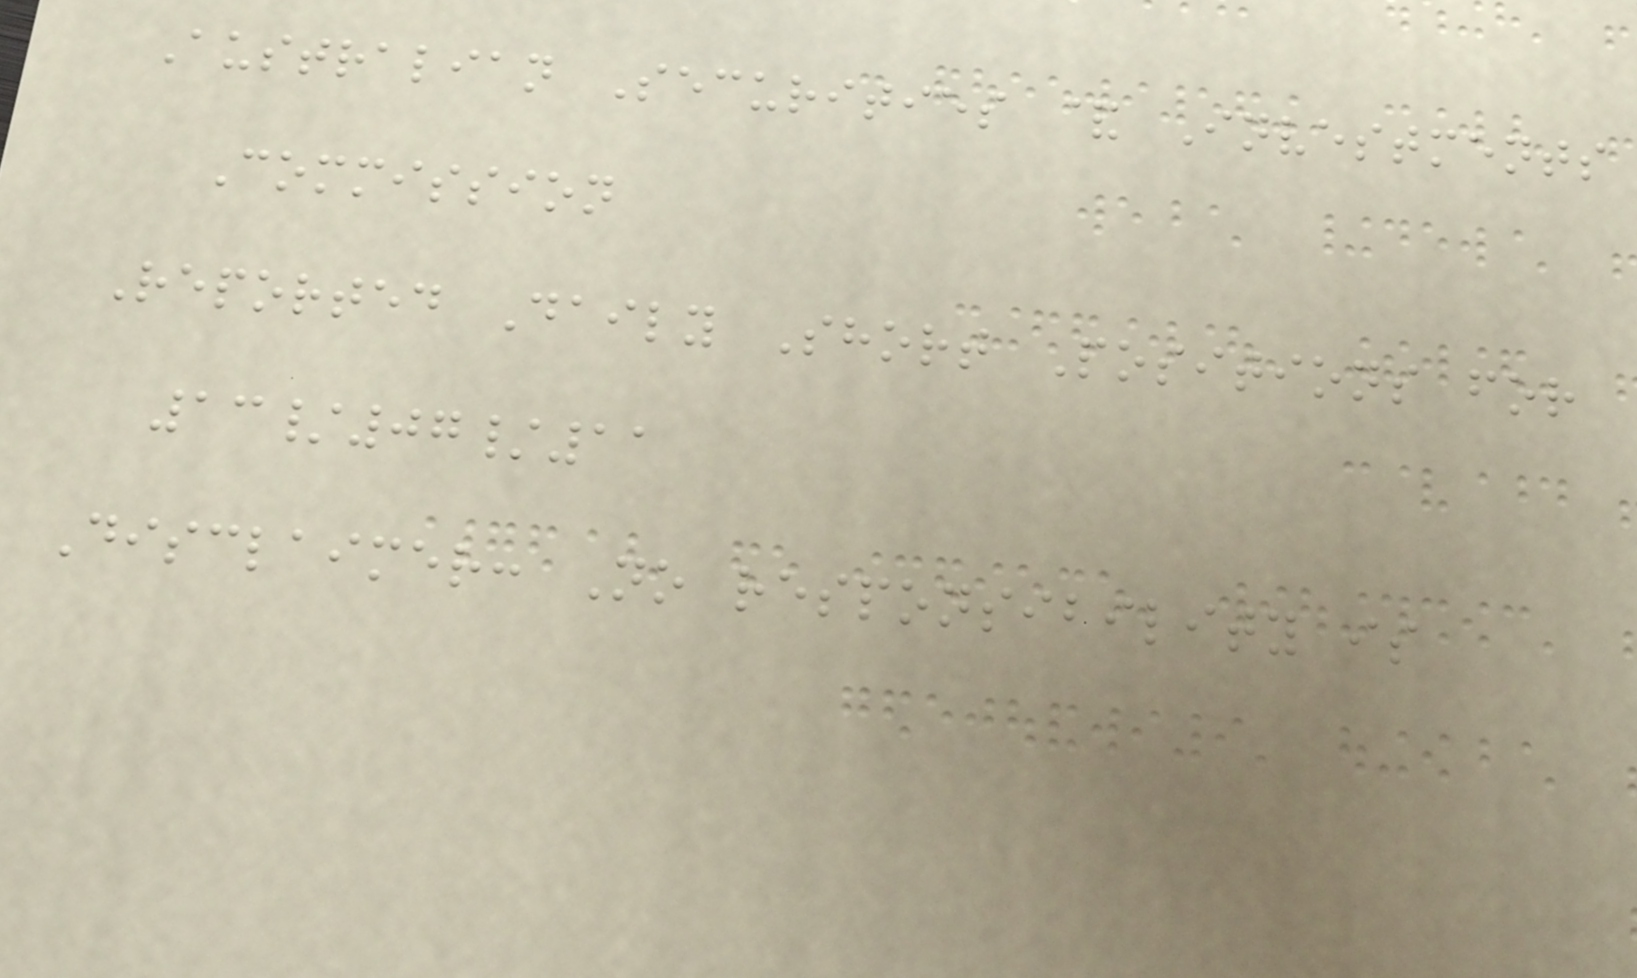Australian Securities & Investments
Commission
Reported Daily Short Positions for
13/07/11
Disclaimer: No responsibility is
